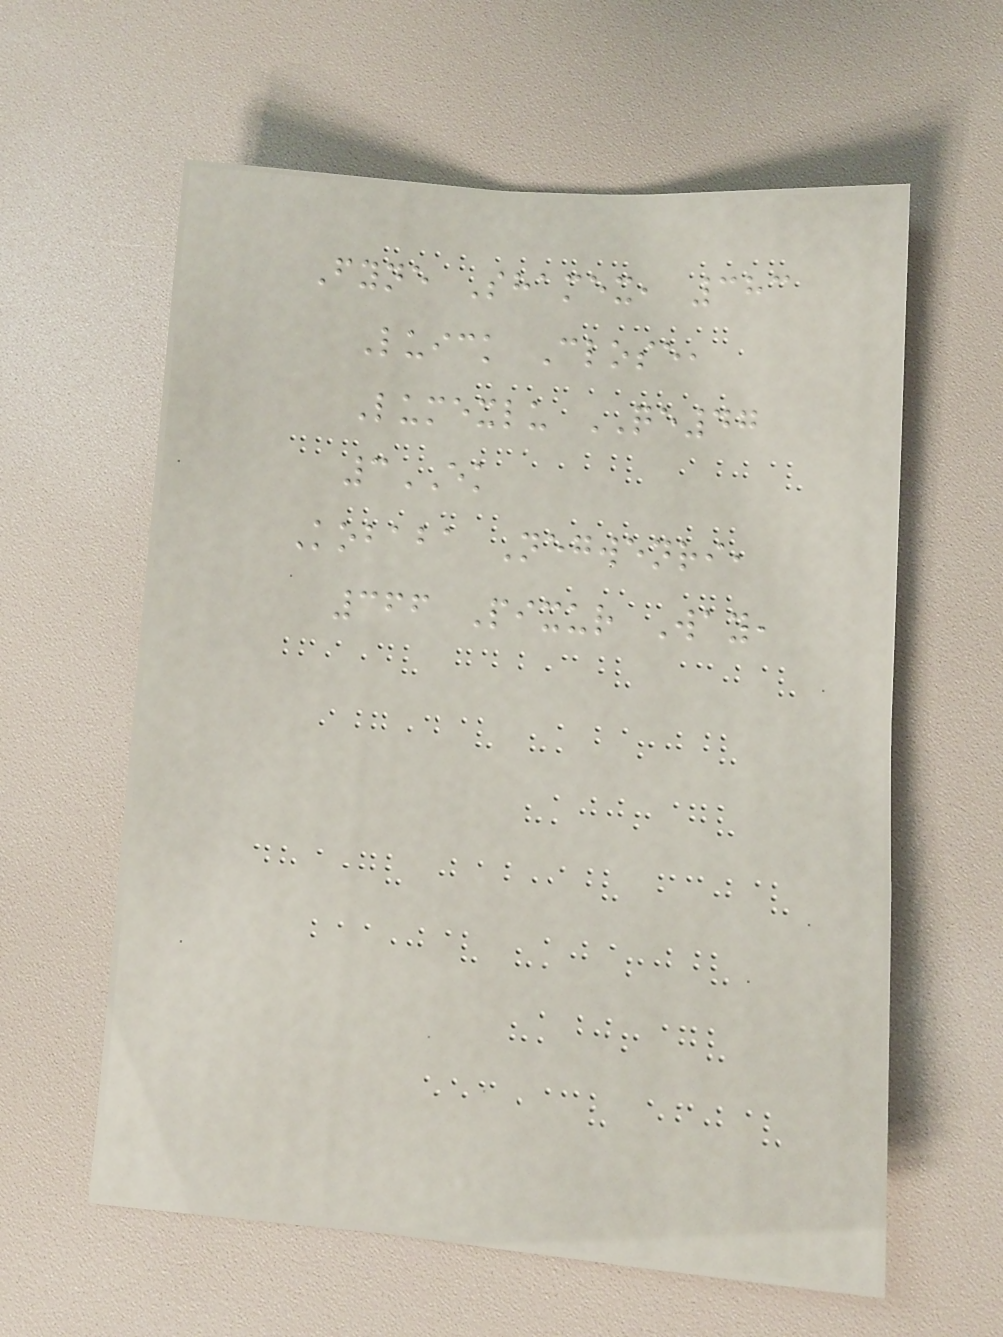Fyne Shamex, 383
Luick Close,
Lumexlu QE47
3EK
Kobaba Negwenri,
366 Pixur Way,
